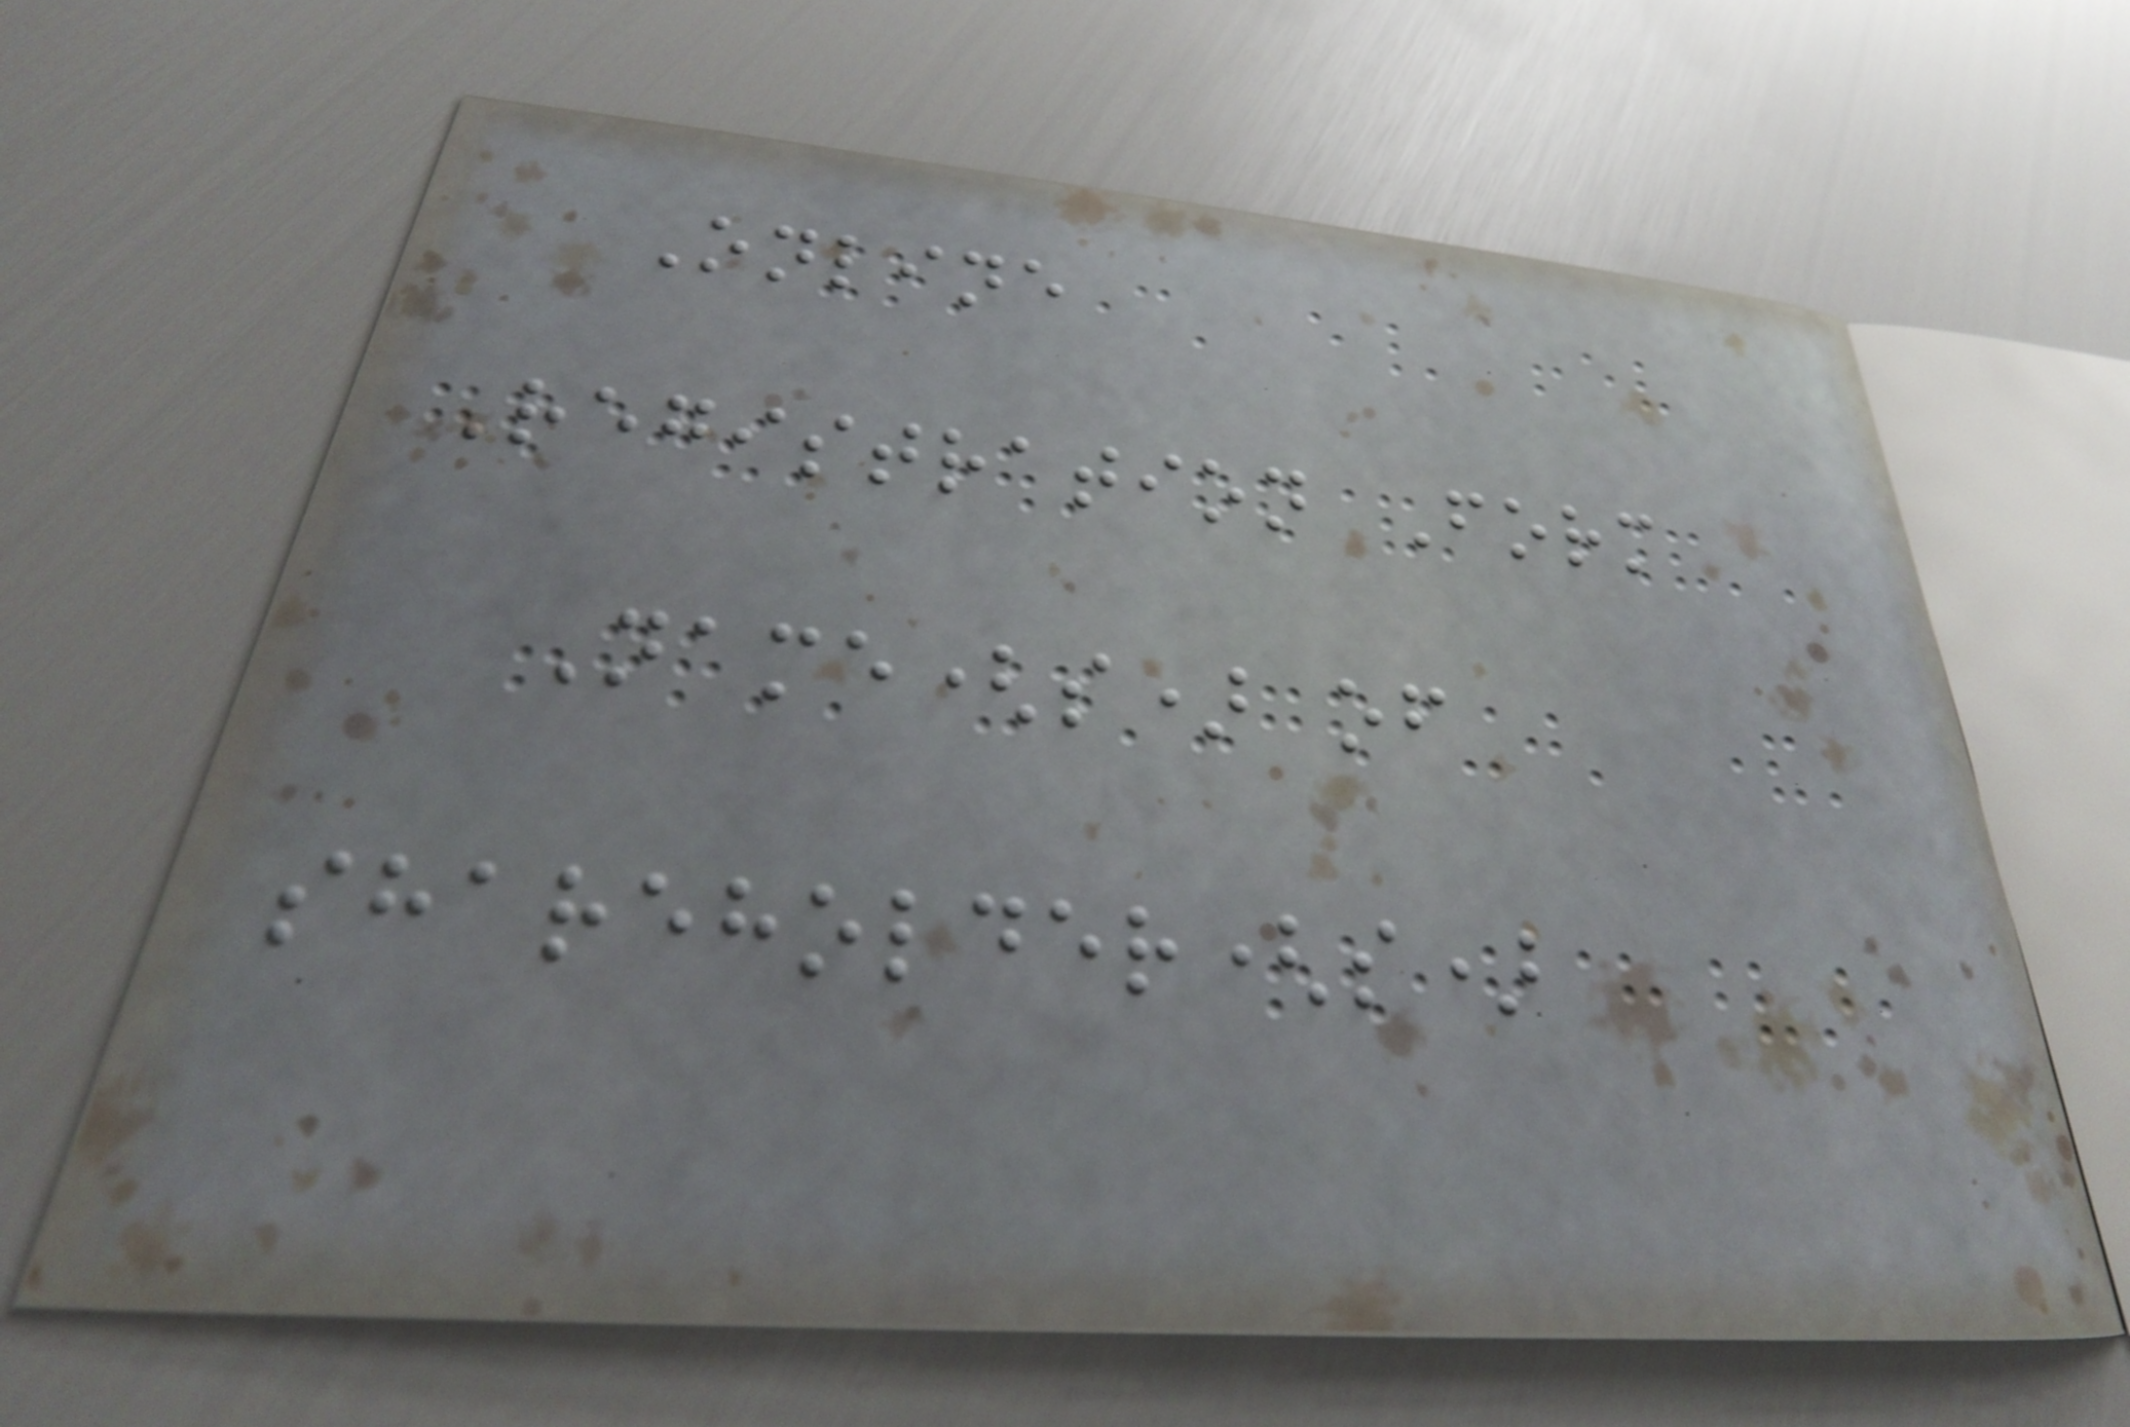Online
Registration Form
Name(s) of
shareholder(s)
